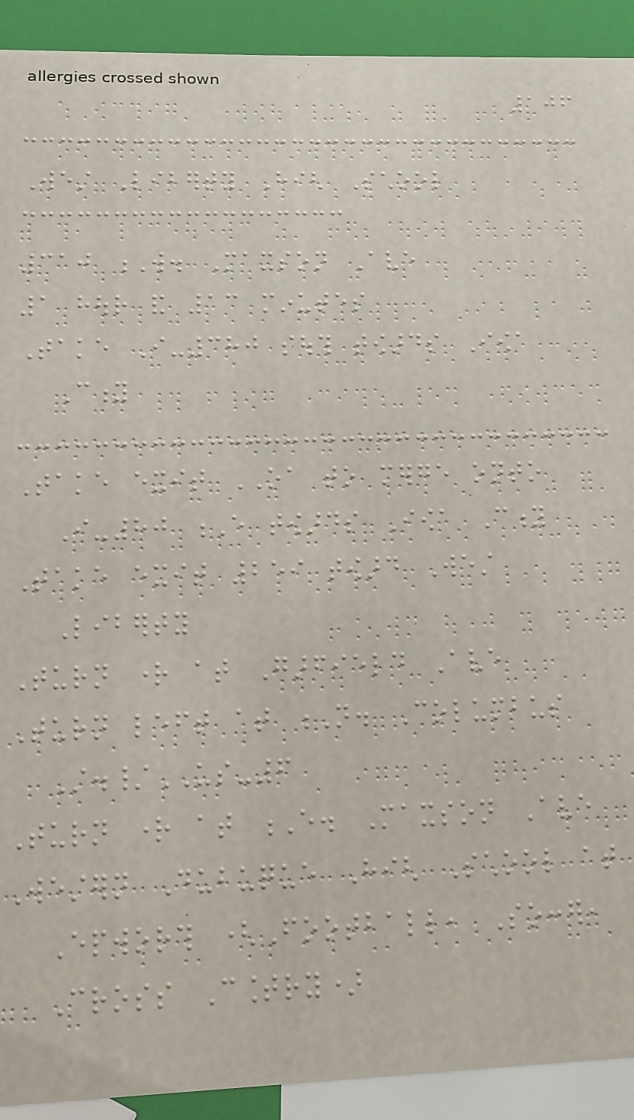106
West Liberty High School
310 W. Maxson Ave
1 hour and 13 minutes
Take I-380 south towards Iowa
City
Take exit OA to merge onto
I-80 E towards Iowa City
Take exit 259 toward West
Liberty
Turn right at Garfield Ave
Turn left at N. Columbus
St./US-6
Turn right at E. Maxson Ave
Western Dubuque High School at
Epworth (Football, Soccer,
Cross Country)
